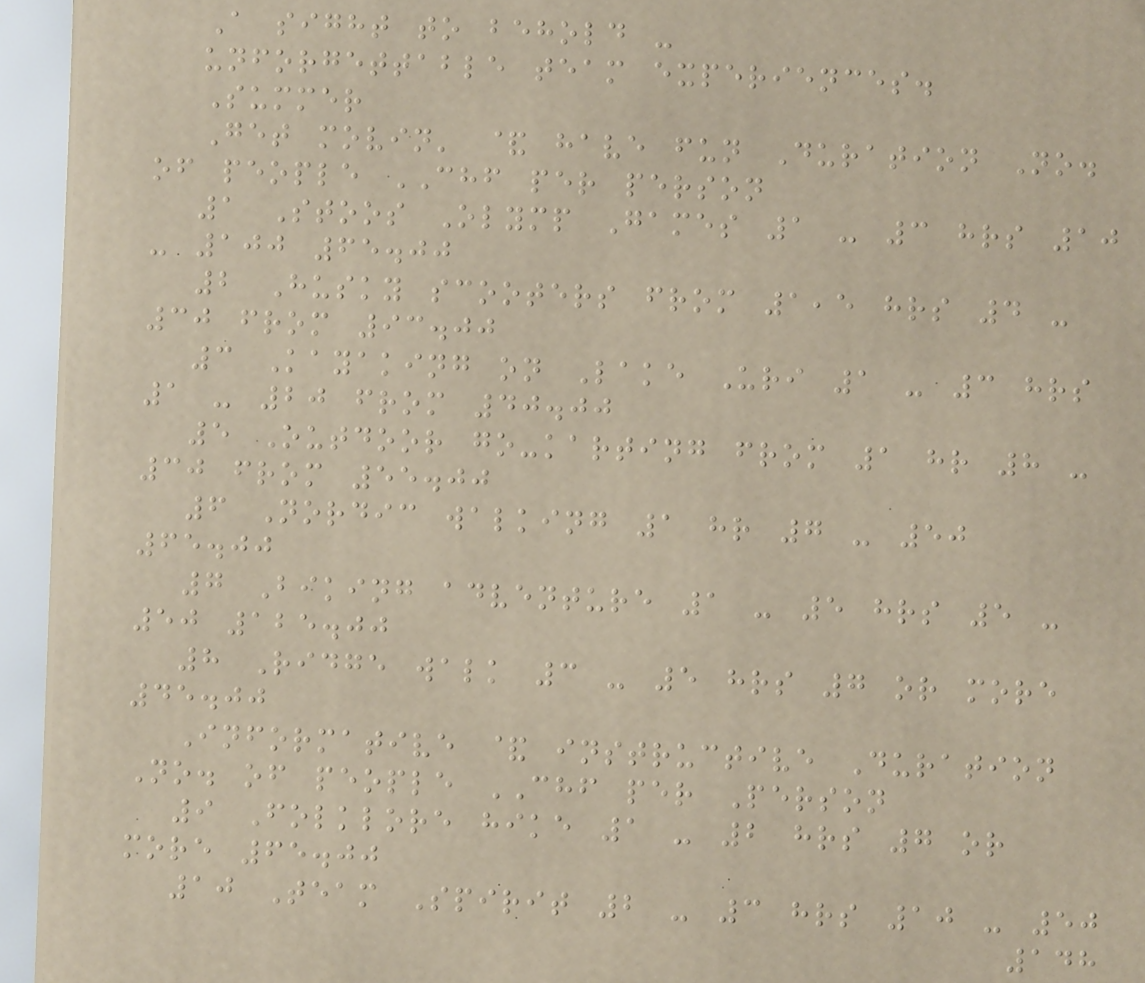A sight to behold -
unforgettable team experiences.
Summer
Get movin' & have fun Duration No.
of people CHF per person
1 Stoos Olymp Games 1 - 3 hrs 10
- 100 65.00
2 Husky scooters from 1,5 hrs 4 -
30 from 93.00
3 Kayaking on Lake Uri 1 - 3 hrs
1 - 20 from 40.00
5 Outdoor go-karting from 1 hr 8 -
30 from 55.00
6 Nordic walking 1 hr 7 - 50
65.00
7 Biking adventure 1 - 5 hrs 5 -
50 125.00
8 Ridge walk 3 - 5 hrs 7 or more
45.00
Informative & instructive Duration
No. of people CHF per Person
9 Folklore hike 1 - 2 hrs 7 or
more 65.00
10 Team Spirit 2 - 3 hrs 10 - 50
148
